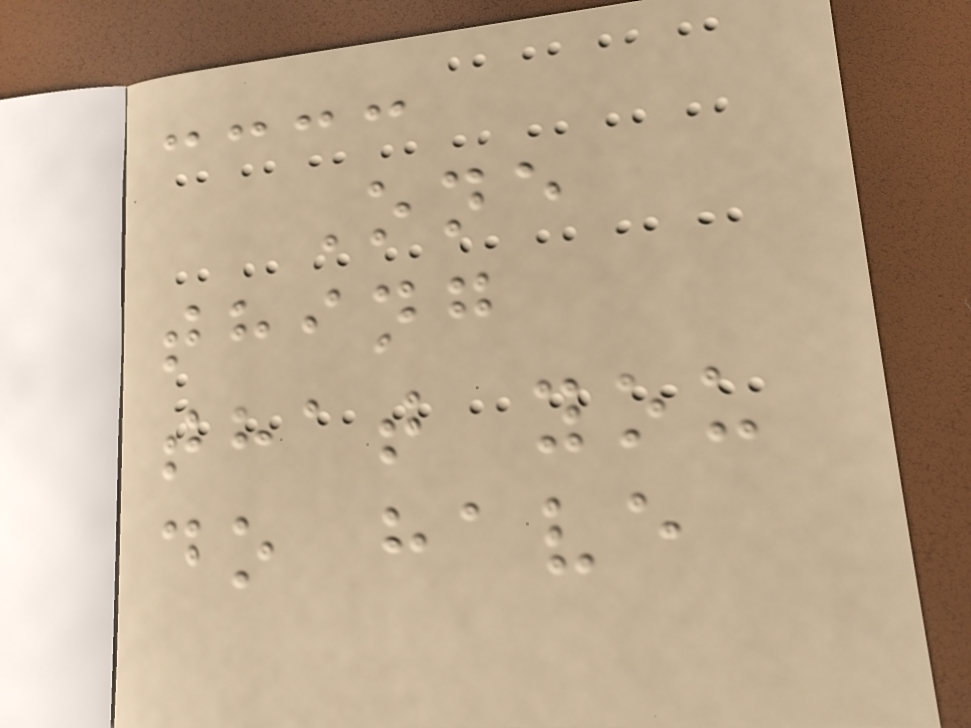One
thing
that you
do have
